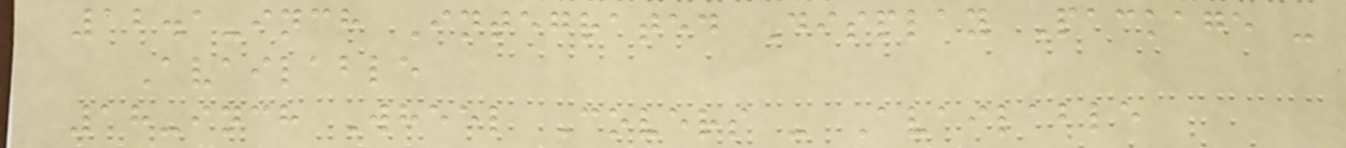12.1-inch Integrated Display Package -
Available
18-inch Wheel Covers - Available
